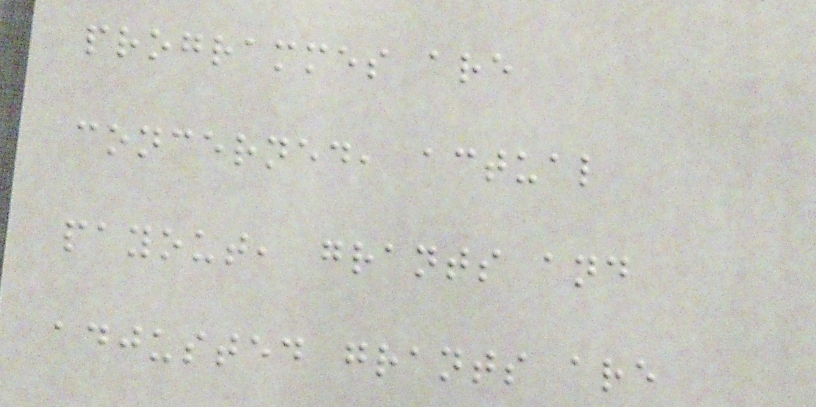programmes are
concerned, actual
payout, grants and
adjusted grants are
